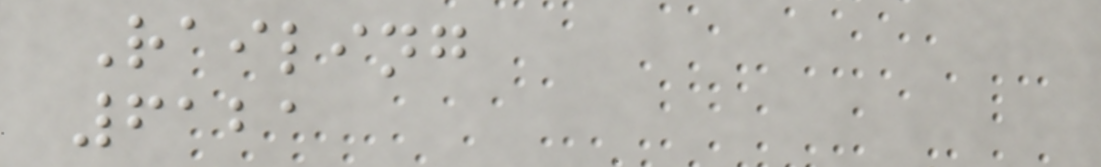Railing
6121
